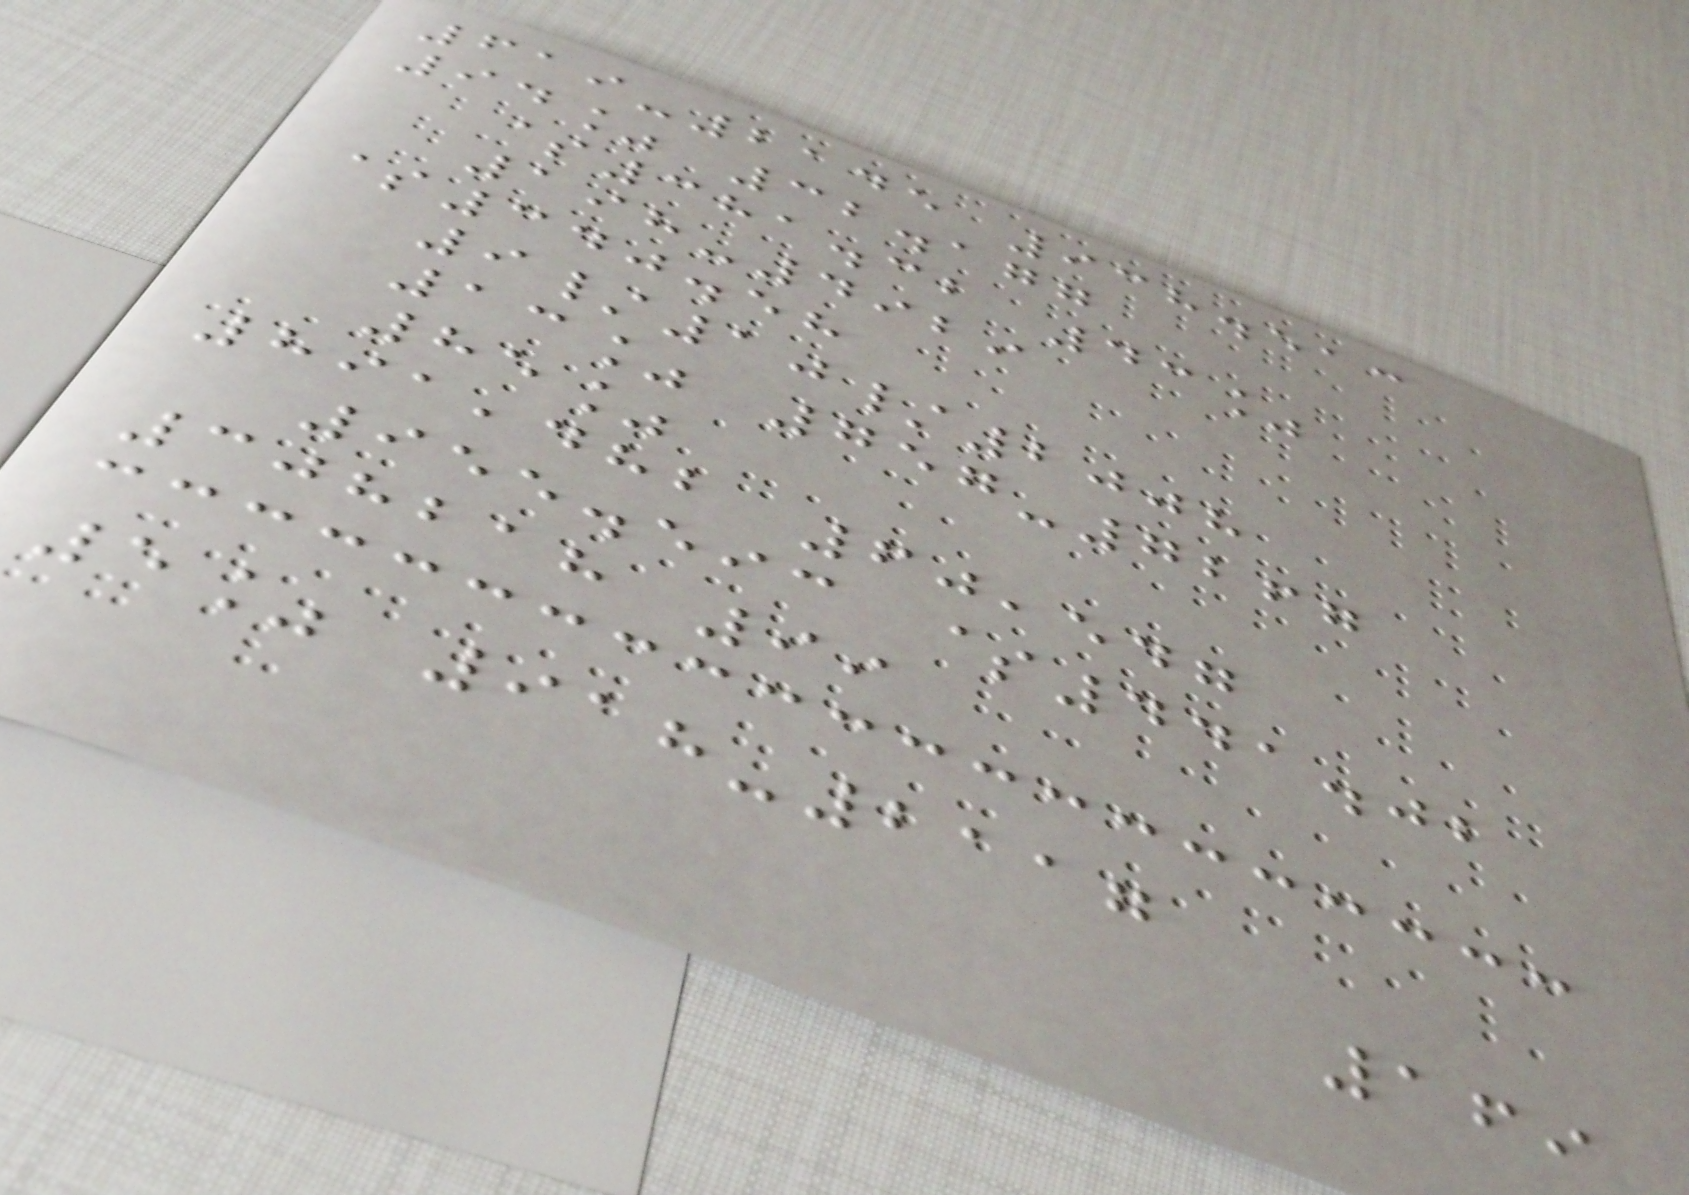619-2145 938.513
94% 32.177
$381.32 43%
198-4929
$340.58
9/10/2008
13% 757-7267
85%
891,482 60,547
955.593 $441.02
308218 99
5% 918-2117
169
